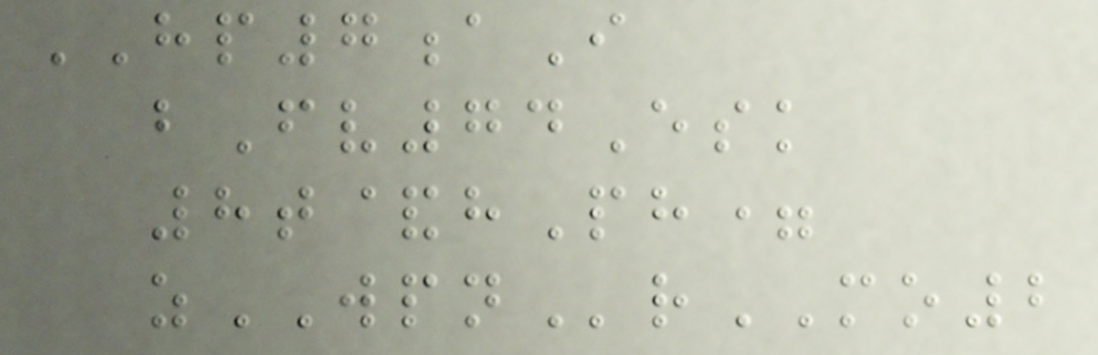HP7aI
bFv74Esk
8t&hPh=
zWPNrMO2
